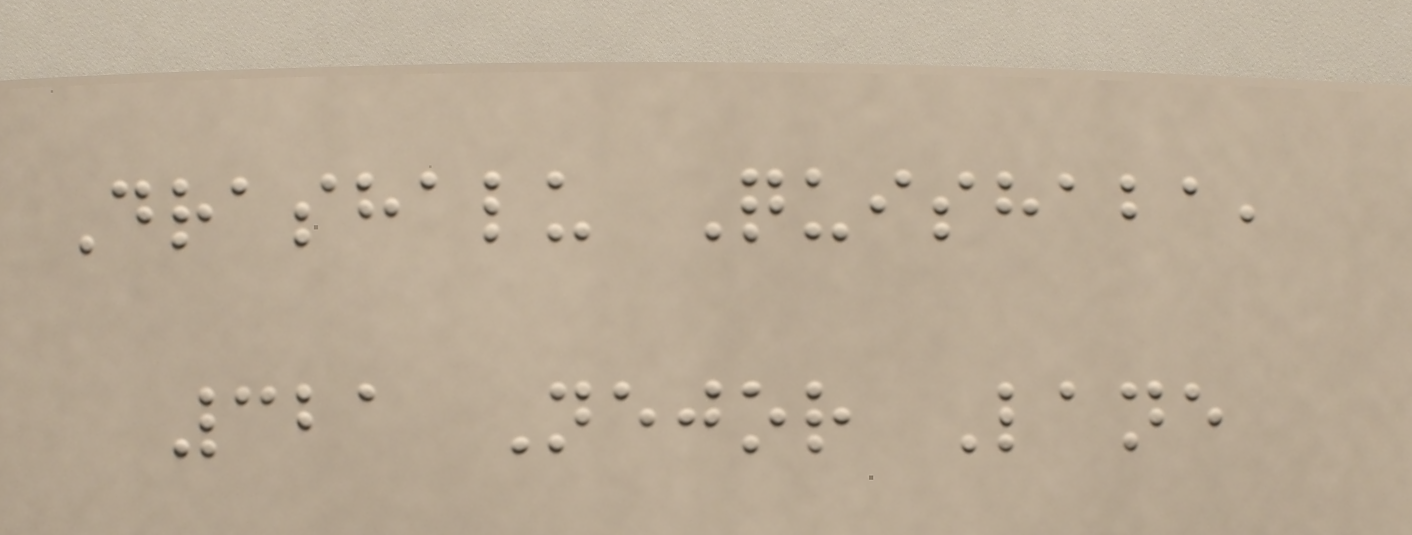Drashalu Quishaba,
321 Nejor Lane
